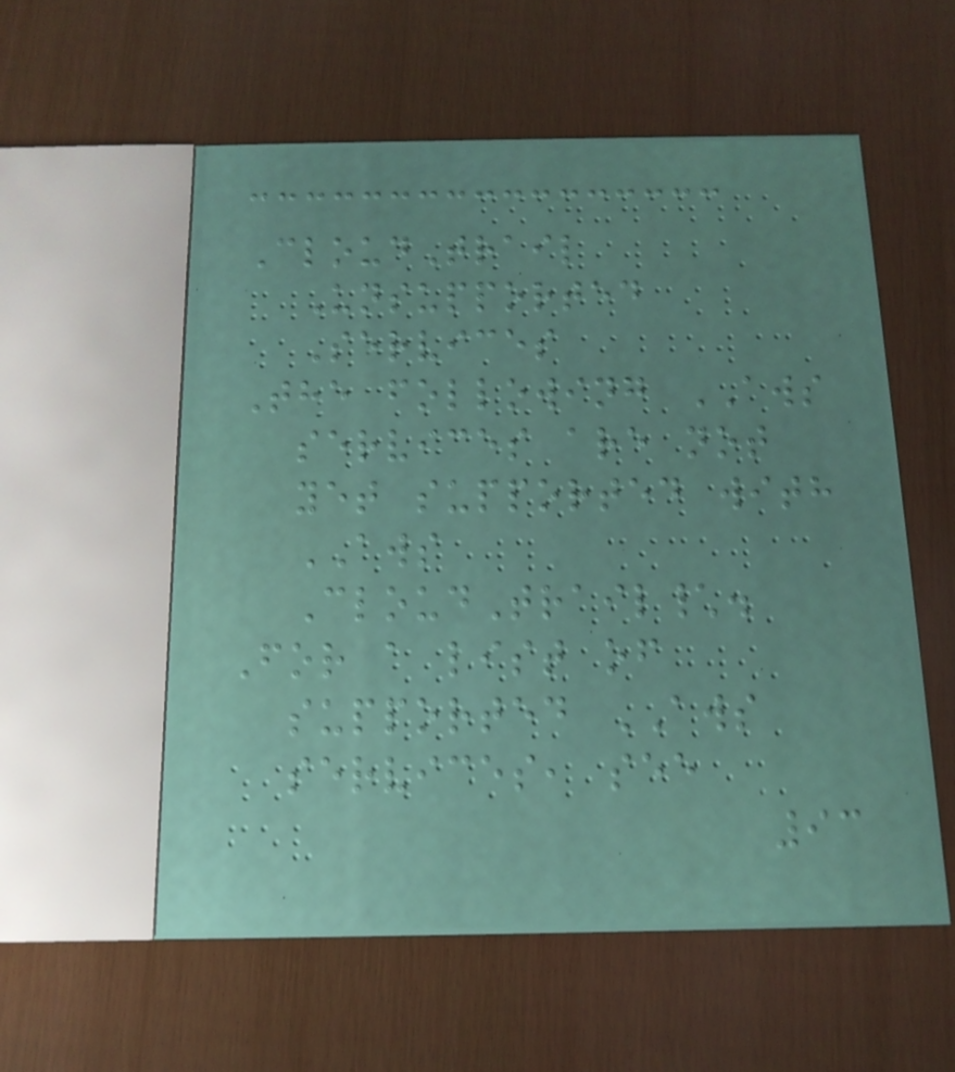CloudTrail
Unsupported
Services
The following AWS
services are not
yet supported with
AWS
CloudTrail\.
For a list of
supported AWS
services, see
93
